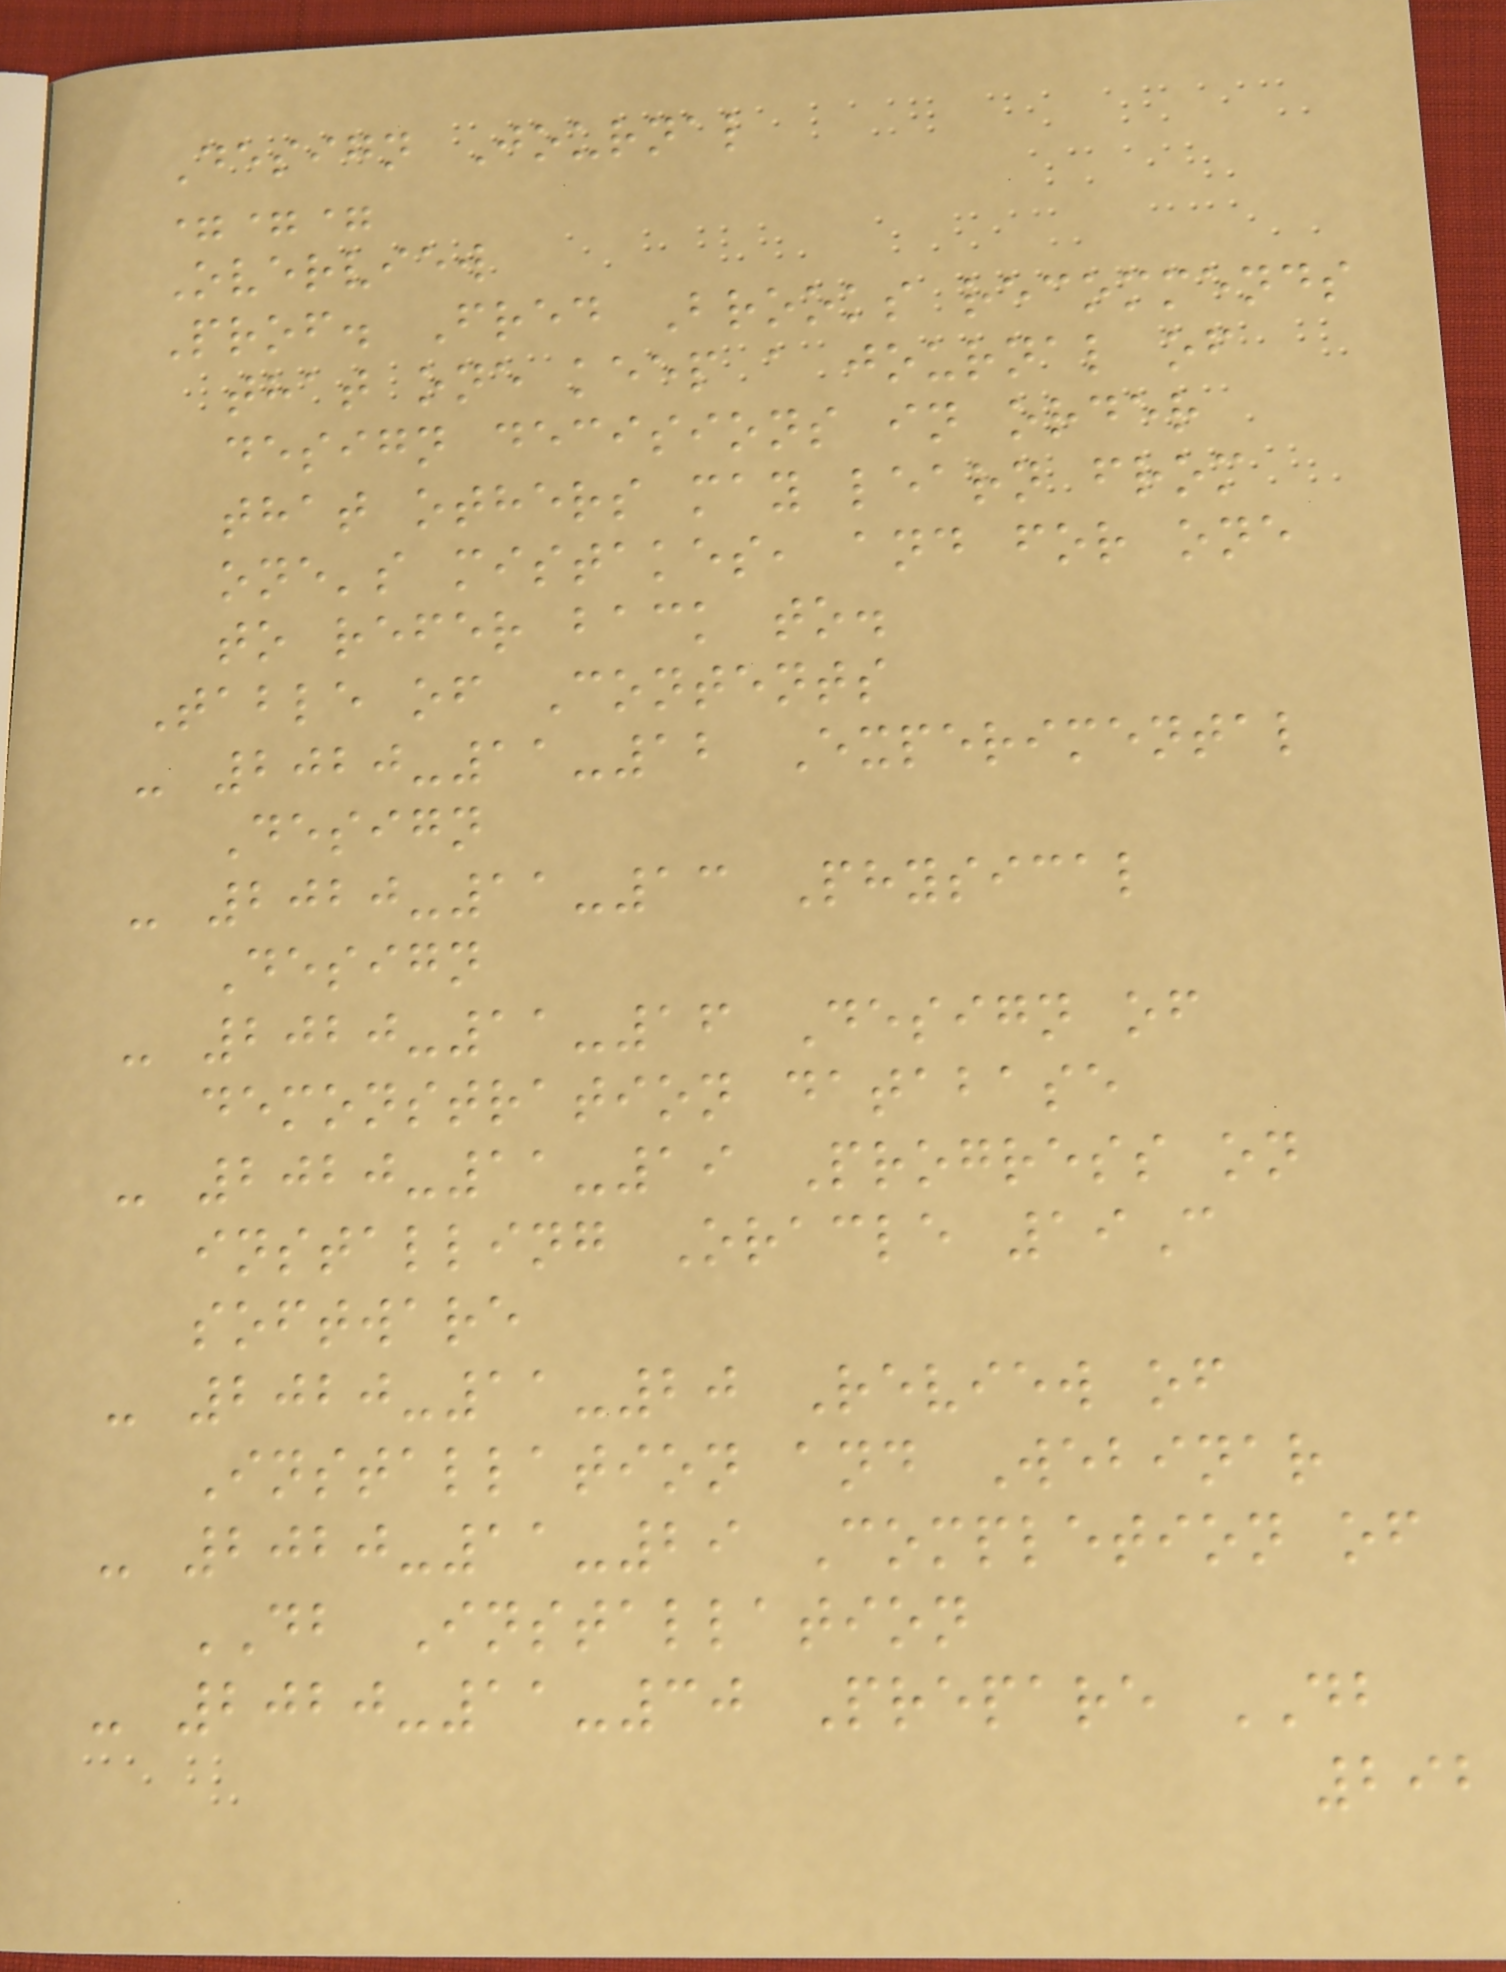Design Journal
===
Overview
Prof. Fred Brooks recommends
that one keep a journal of
design decisions in order
that others may learn from
one's mistakes, and for one
to refer back to.
Table of Contents
- 2020-11-12 Experimental
Design
- 2020-11-13 Physical
Design
- 2020-11-16 Design of
demonstration database
- 2020-11-19 Progress on
installing Oracle 19C
software
- 2020-11-20 Review of
Installation and Webinar
- 2020-11-29 Completion of
DB Installation
- 2020-11-30 Prepare DB
292
